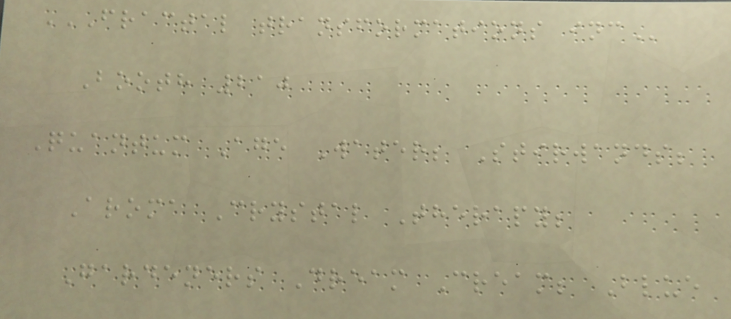FRACTAL TRANSFORMATIONS INC
Booth 210
Quantum Age Water; Stirwands;
Aroma Crystal Therapy;
Gardeners Dream Cream; Blue
